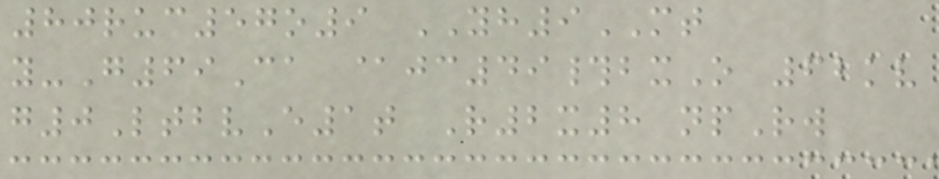80ruc57o9 YH9MT
y-G69Ca @jc49#bxO 62kv
g0LtbvE1t R2x8 npRw
